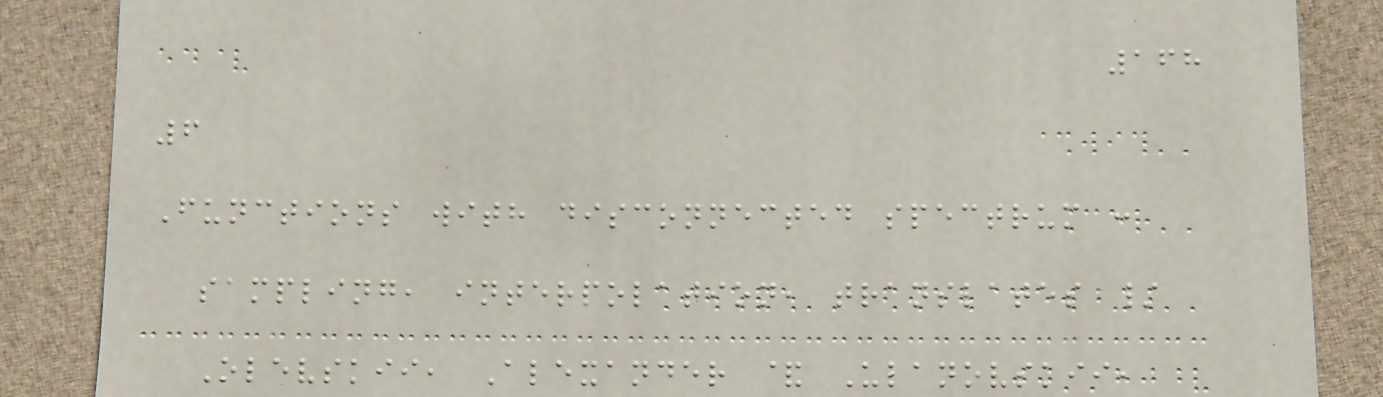168
6
Functions with disconnected spectrum :
sampling, interpolation, translates /
Olevskii, Alexander & Ulanovskii,
